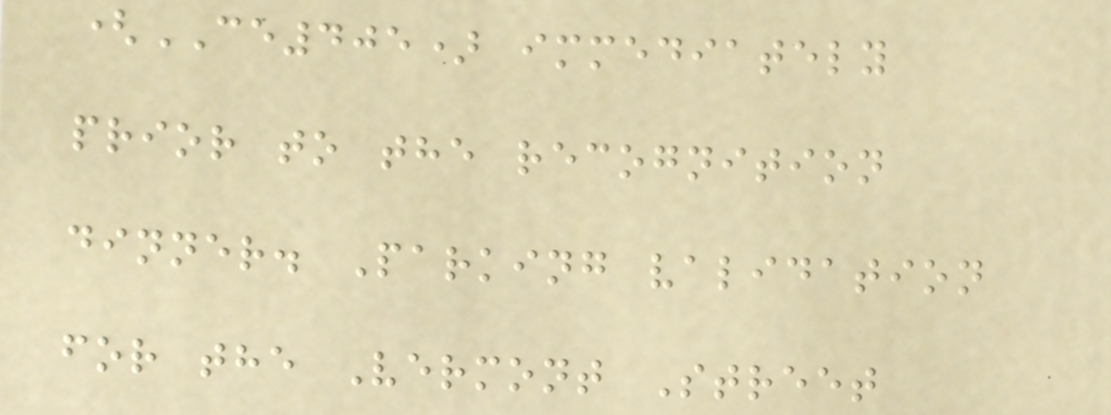(CE405) immediately
prior to the recognition
dinner. Parking validation
for the Vermont Street
